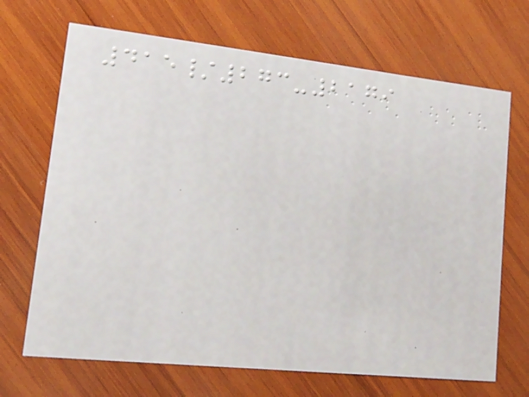415/273-2179
